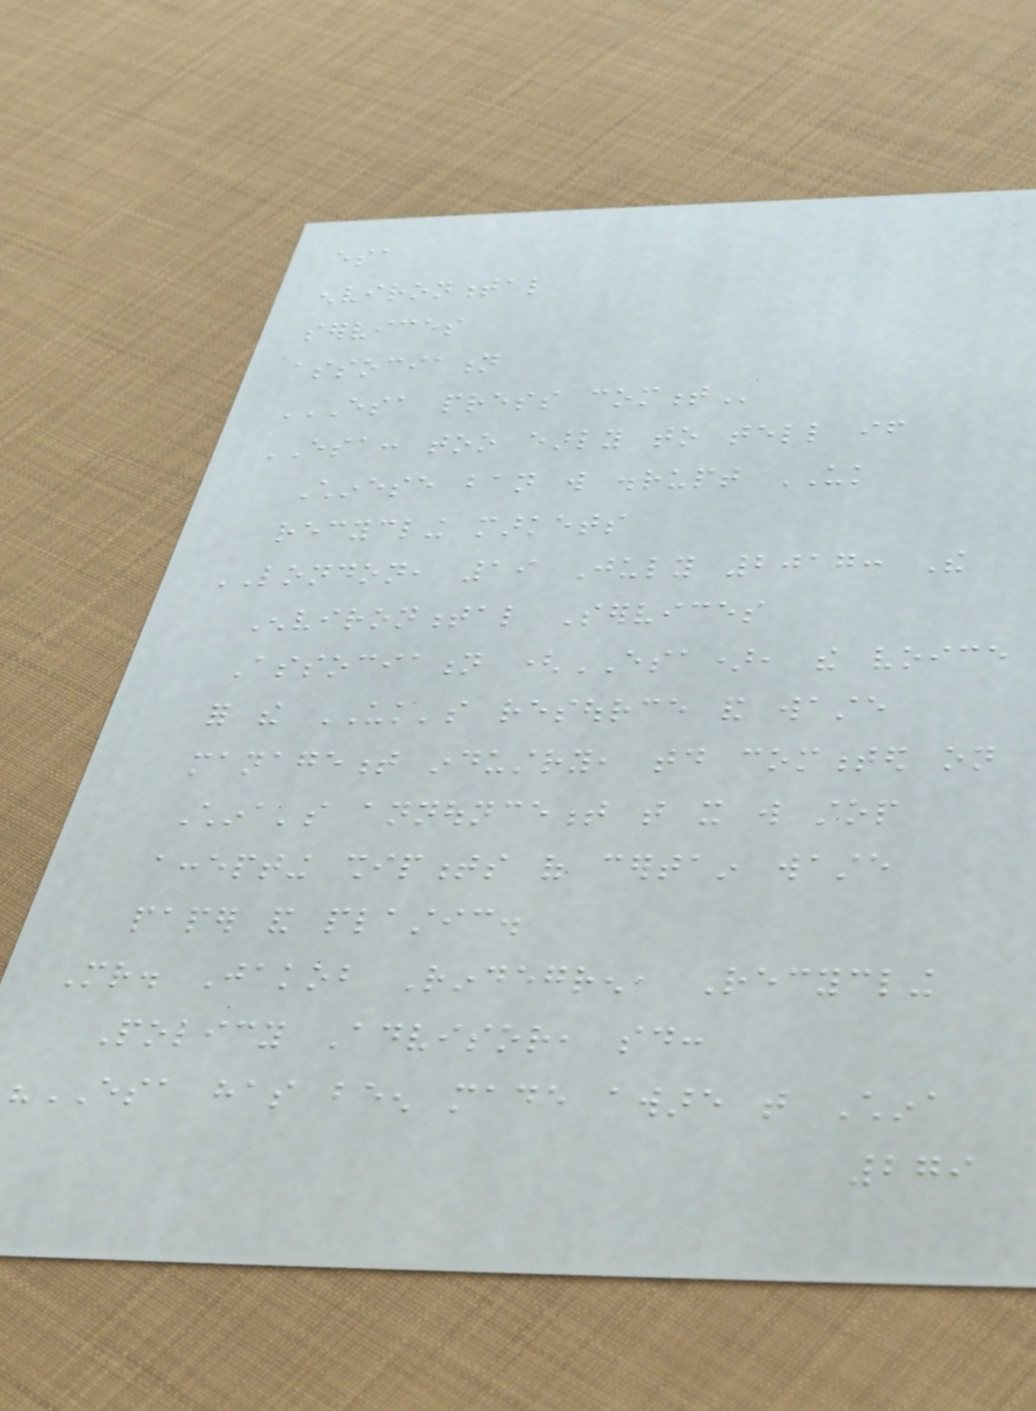esa
environmental
services
association
ESA PRESS COMMENT
ESA: too early to tell if
Chinese ban will disrupt UK
recycling markets
LONDON, 19 July 2017: The
Environmental Services
Association (ESA), the voice
for the UK's resource and waste
management industry, today commented on
China's announcement that it will stop
accepting shipments of certain waste
paper and plastic.
Mr. Jakob Rindegren, Recycling
Policy Advisor, said:
"ESA has been made aware that China
279
